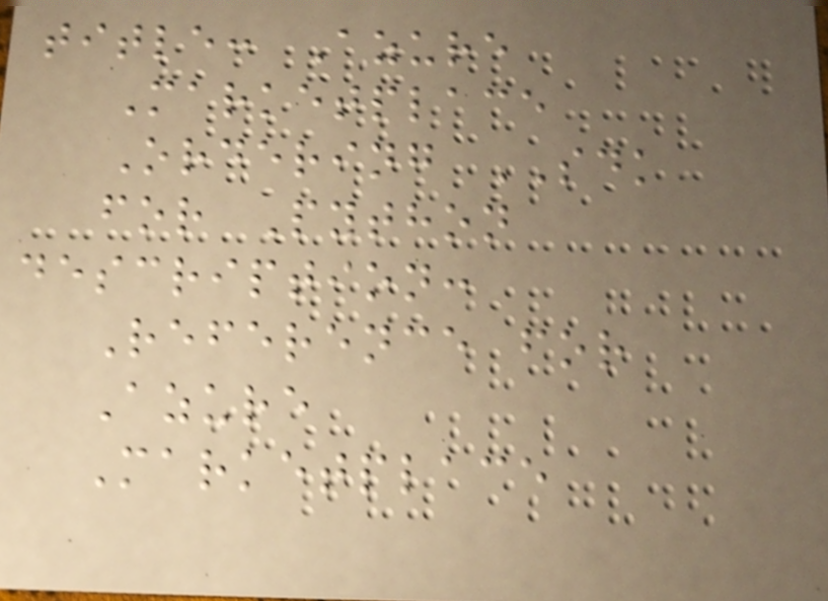title: Azure
Marketplace
Ordering SDK
for Python
description:
Reference for
Azure
Marketplace
